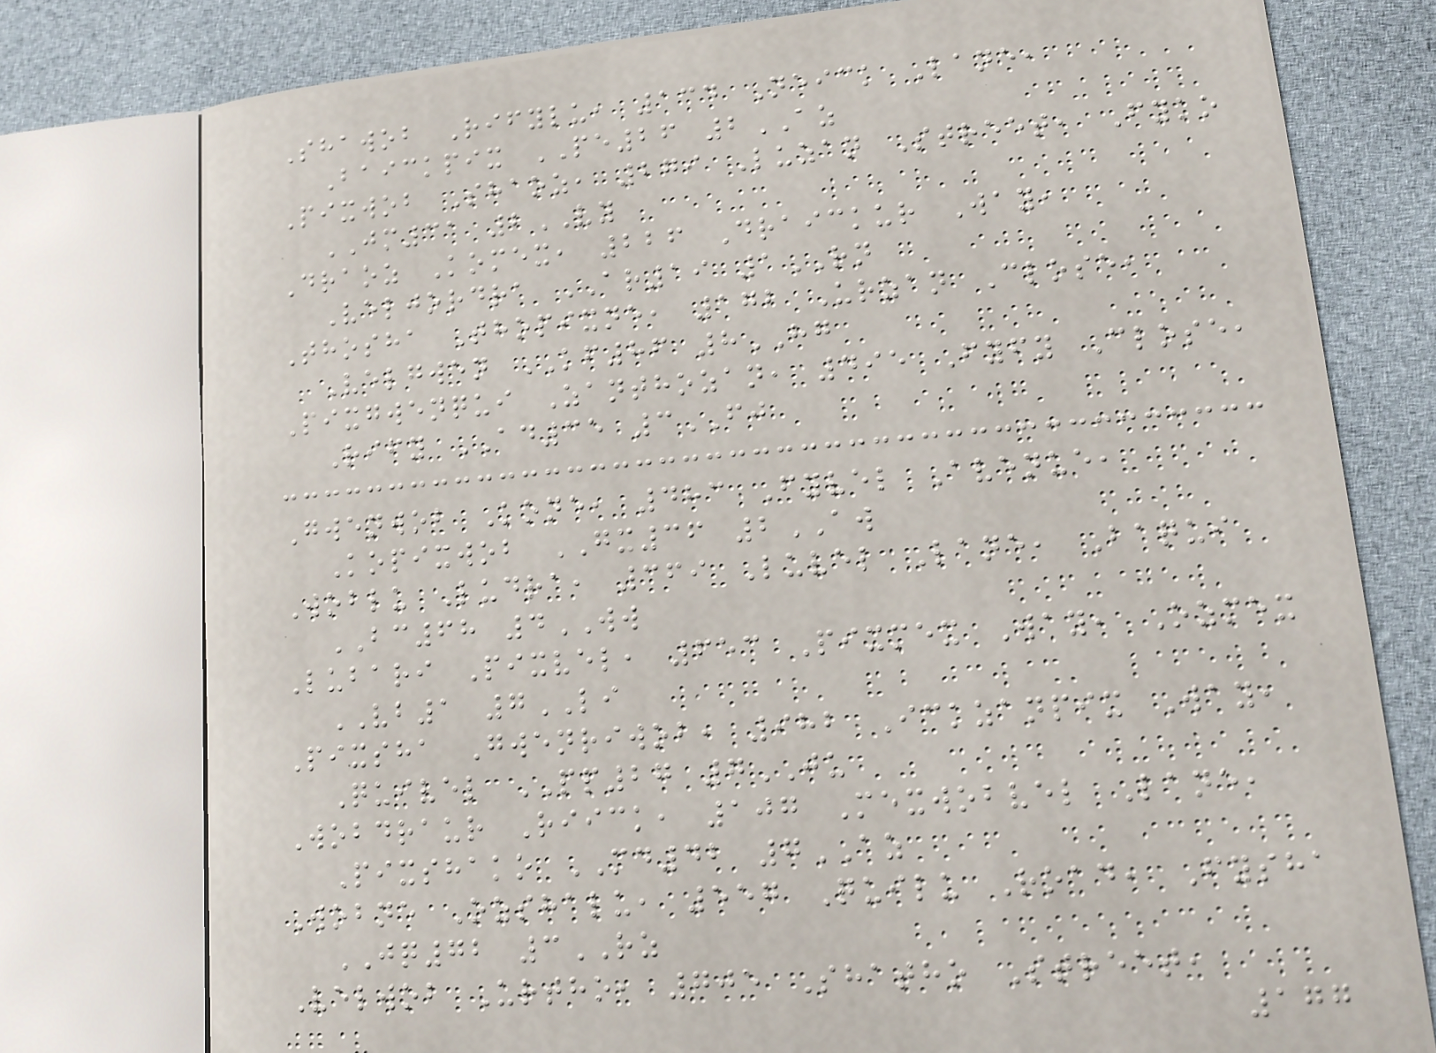Shawob Rifylu, 134 Neick Lane,
Baickpix PE26 2AZ
Pixwob Shaoz, 279 Luzan Street, Fyko
JM31 2VY
Draoz Komex, 226 Draickur Way,
Veljordra AR19 1RN
Thosha Thopixne, 172 Urzan Close,
Velgwen KF86 8HG
Pixgwenqui Zanthozan, 495 Fyfy Close,
Rify AD35 3FJ
Gwenwob Kone, 483 Fyvel Avenue,
Kopixwob GX36 2AW
Woblu Ludra, 369 Luvel Lane, Baqui
BC68 4WW
Lubari Pixvel, 653 Pixmex Way, Ozmex
VB1 7LI
Pixsha Gwenriwob, 982 Ickzanpix Way,
Quivel PP27 7JU
Wobdraur Riick, 107 Mexwobvel Lane,
Pixshako MD42 7AZ
Wobne Ozshalu, 557 Quilu Road, Fysha
JQ72 3RZ
Velwob Urtho, 705 Shatho Street,
177
